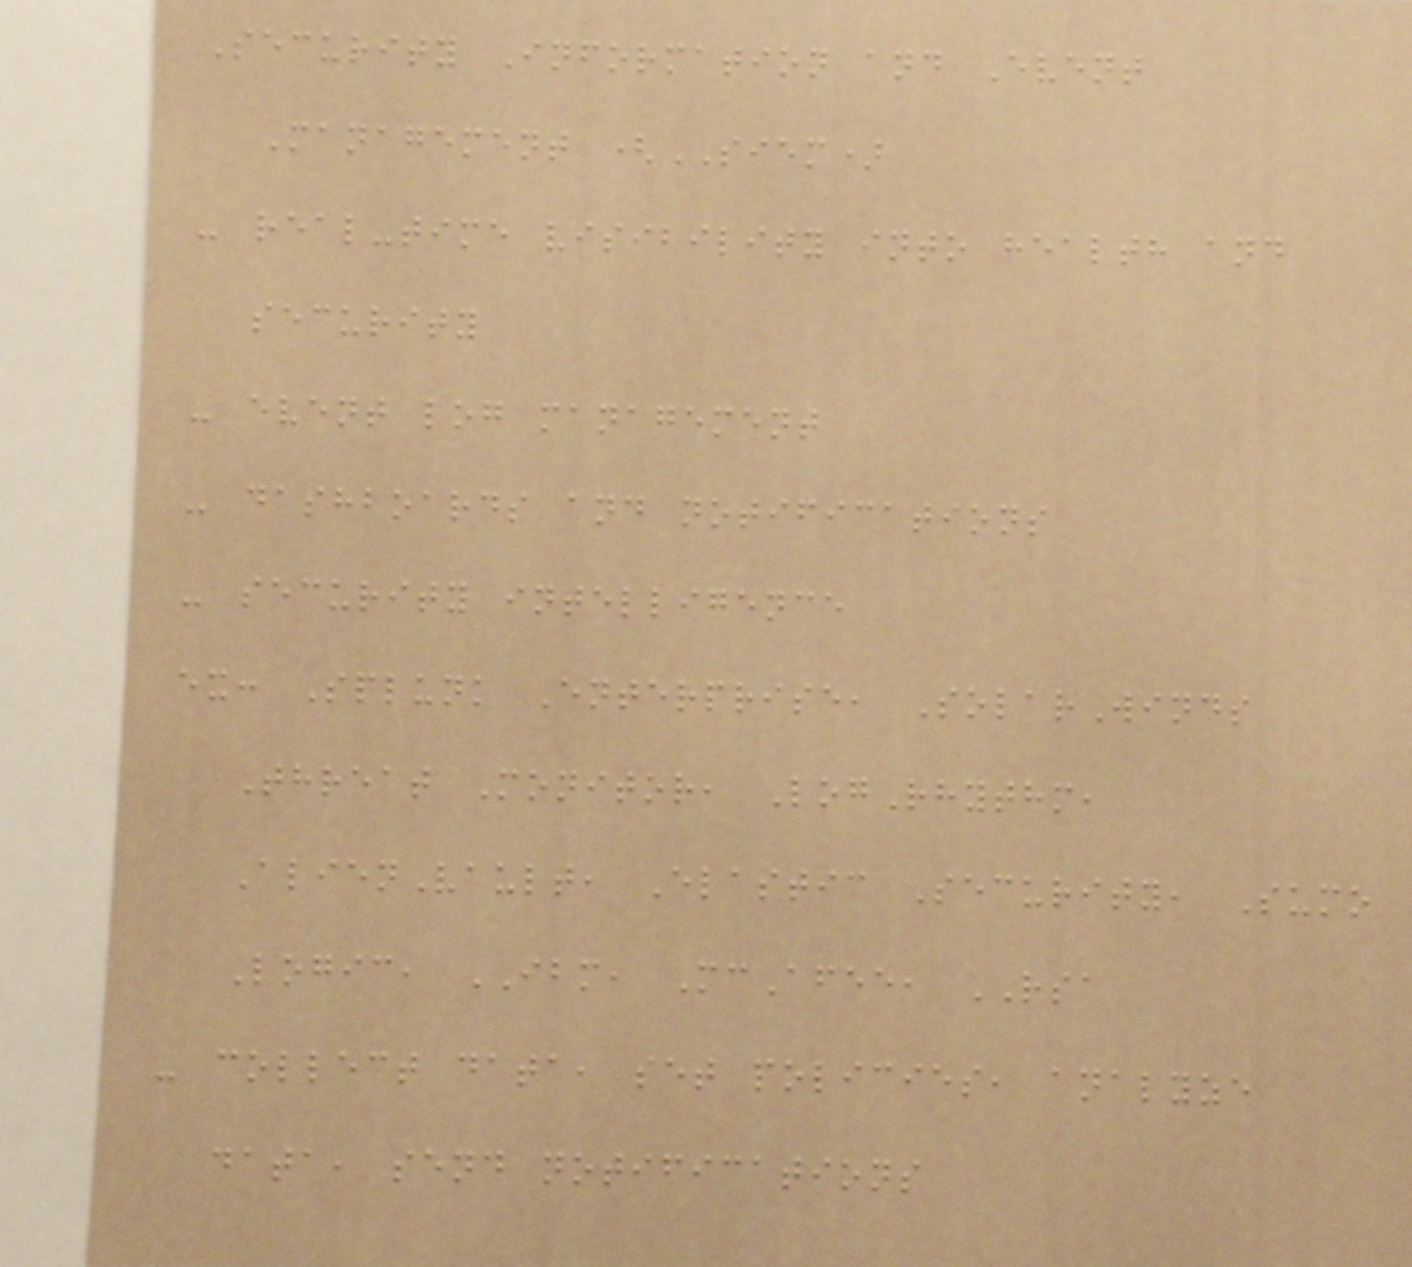Security Information and Event
Management (SIEM)
- real-time visibility into health and
security
- event log management
- dashboards and notifications
- security intelligence
ex: Splunk Enterprise, SolarWinds
Threat Monitor, LogRhythm,
AlienVault, Elastic Security, Sumo
Logic, IBM, McAfee, RSA
- collect data, set policies, analyze
data, send notifications
